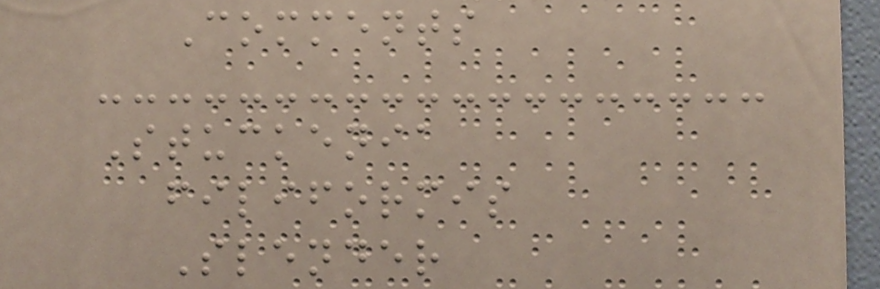Comments
Stuckenia
filiformis
Slender
